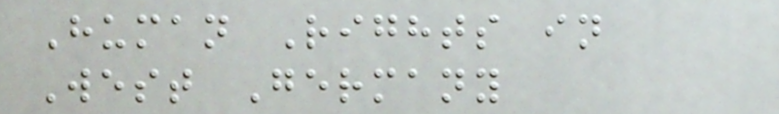Human Rights in
West Germany
